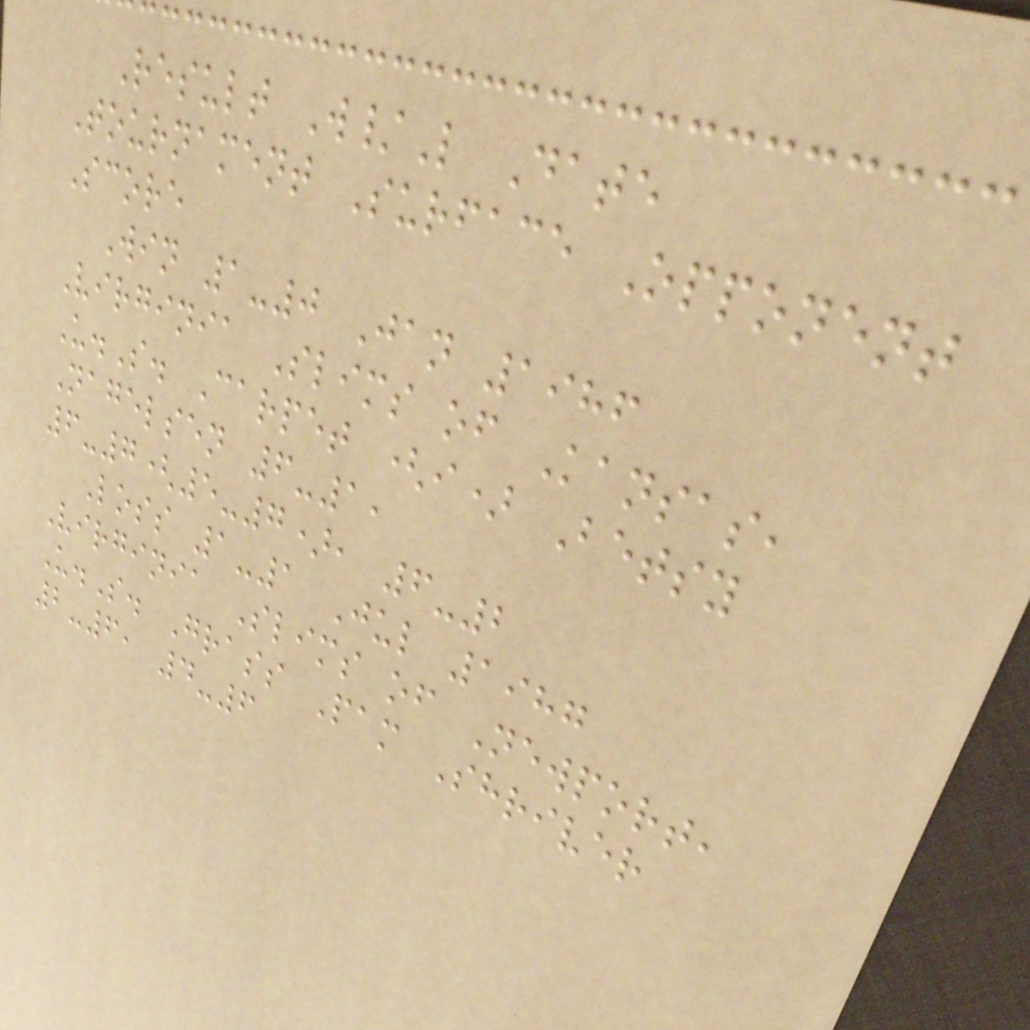Result W/L Date
Tournament Surface Opponent
Score
Win 1-0 Jan 1986
Virginia Slims of Kansas,
U.S. Carpet (i) Betsy
Nagelsen 6-1,
6-7(5-7), 6-2
Loss 1-1 Jul 1987
Virginia Slims of Newport,
U.S. Grass Pam Shriver
2-6, 4-6
